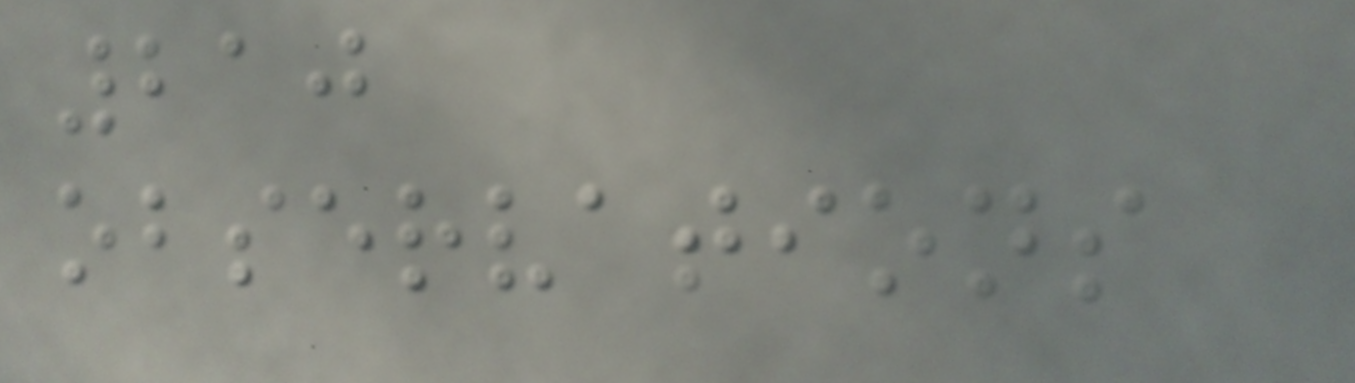210
observations
